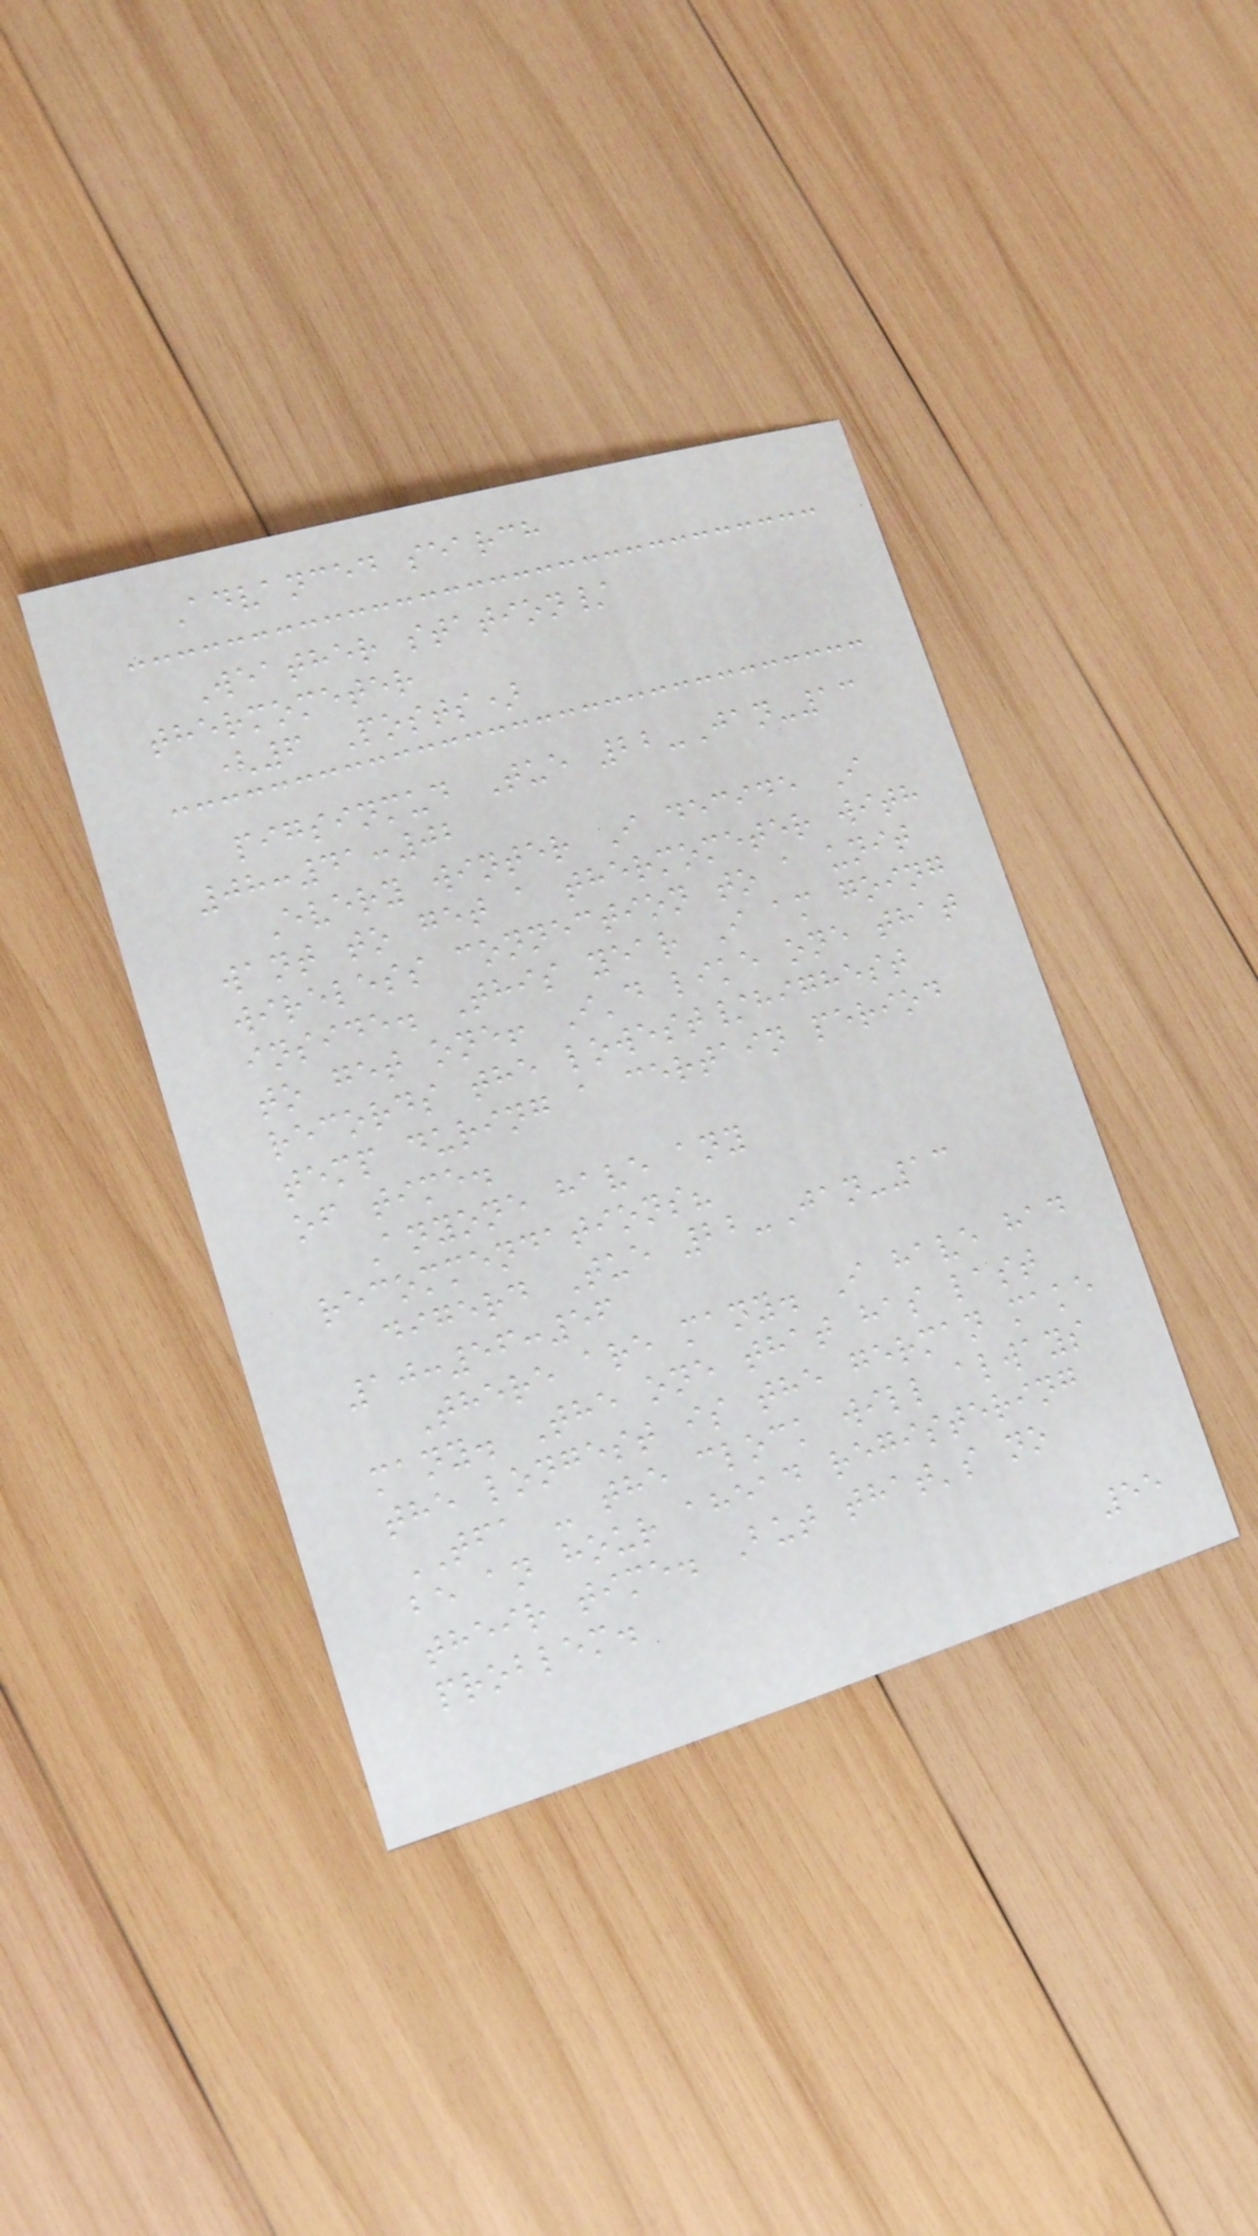Advanced search
Weather station/
thermometer
(6 Posts)
pigsinmud Tue 22-Jan-13
08:41:02
Every winter I decide I
want to get a thermometer with
wireless connection to a unit
inside. This year I am going
to get one! I'd like one that
records the lowest/highest
temp during a certain period
of time.
Anyone have any
recommendations?
digerd Tue 22-Jan-13
10:56:56
There are many. I have had
many. The one that has last
the longest is the german make
TFA - the clock will always
be an hour ahead registering
their time. But that's no
problem.
55
